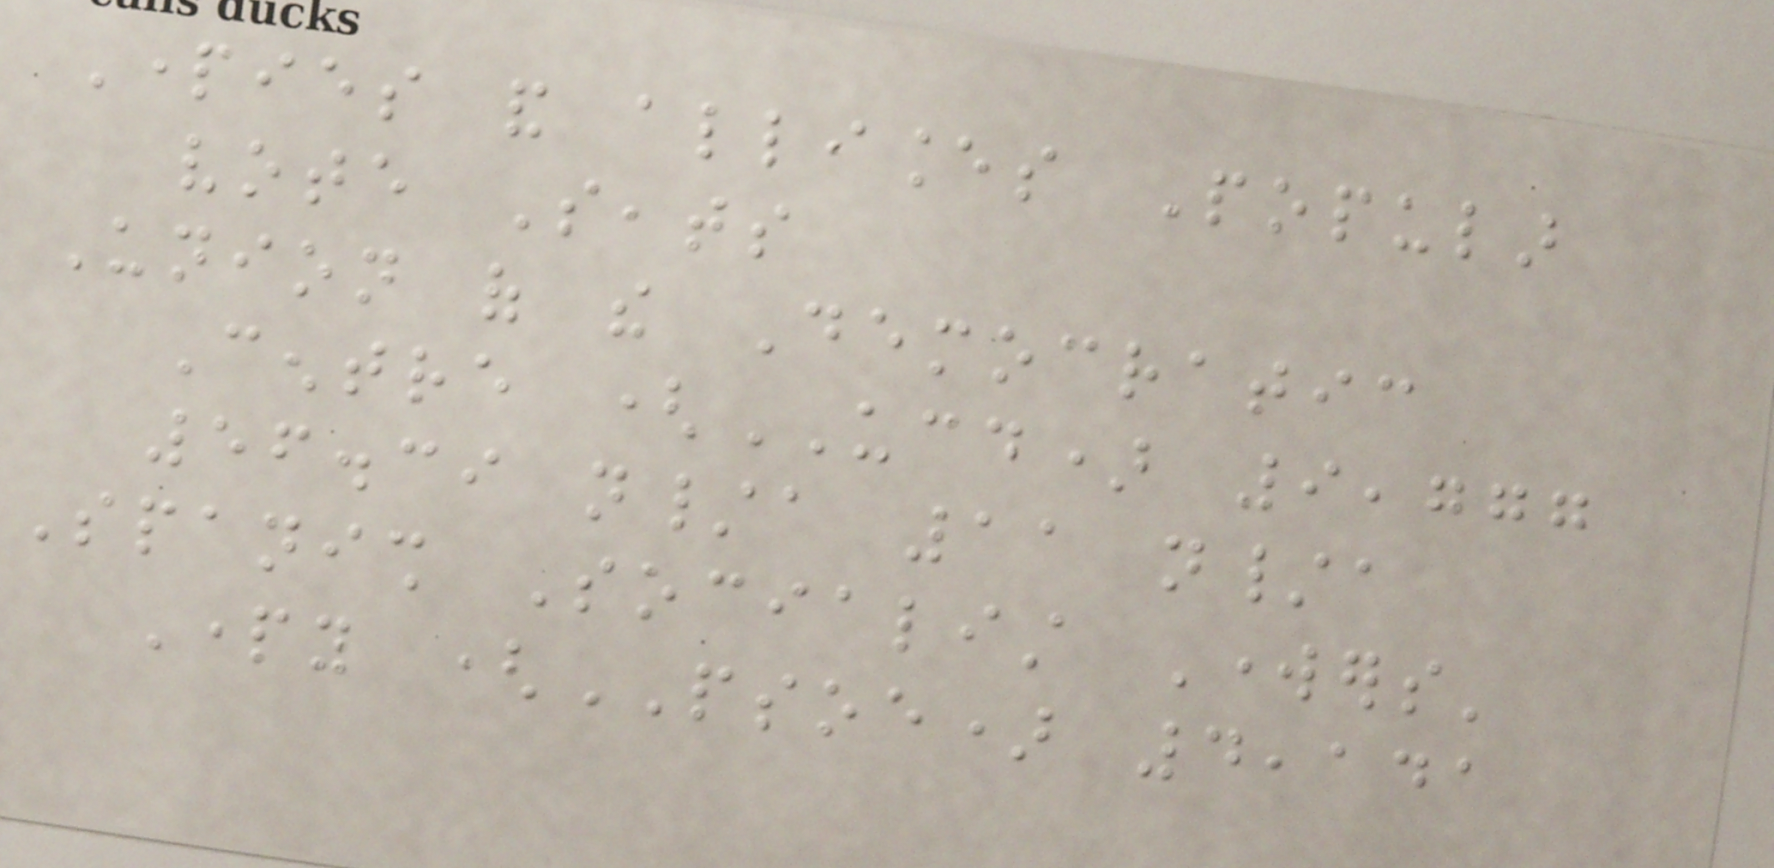Parties and alliances Popular
vote Seats
Union of the Democratic
Centre (UCD) 9,777
56.39 n/a 11 n/a
Spanish Socialist Workers'
Party (PSOE) 4,141
